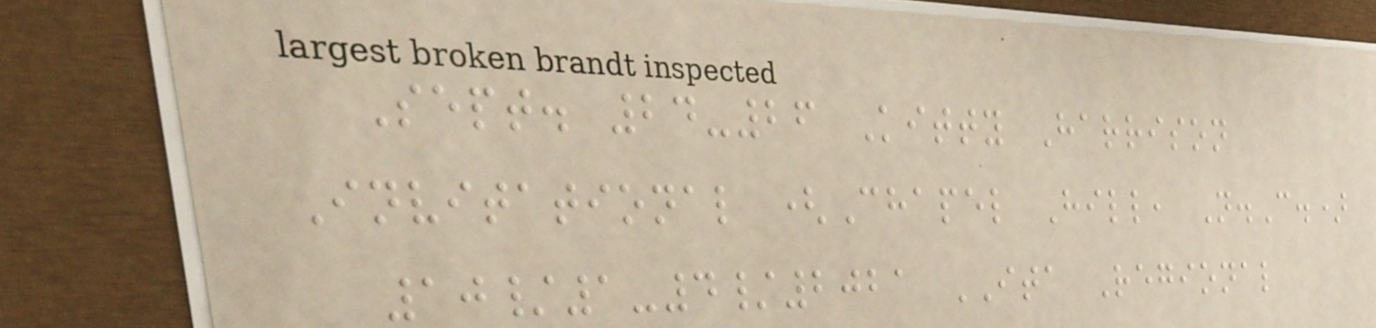Sept. 24-26 Kitty Harrison
Invitational (Chapel Hill, N.C.)
10/1-4/2021 ITA Regional
